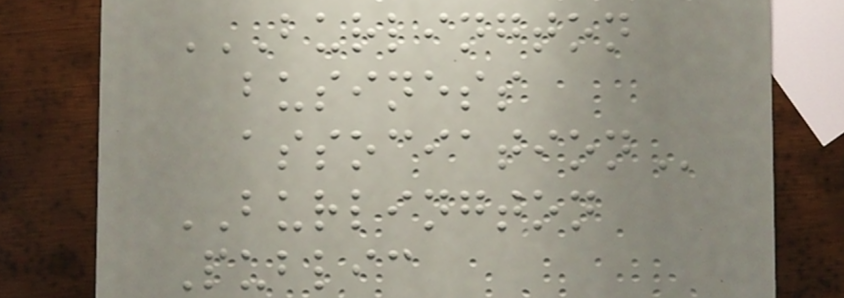BURLINGTON
BUSINESS
ASSOCIATION
BURLINGTON
Public
